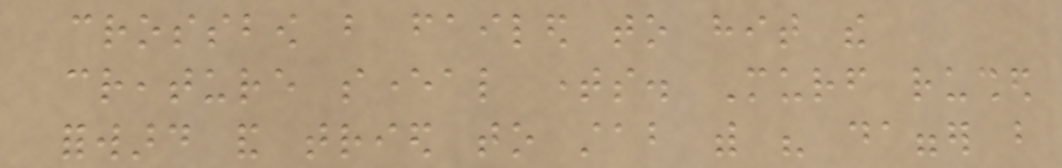crossbow but failed to hit the
creature several times. Murf rushed
forward and tried to stab with his dagger but
